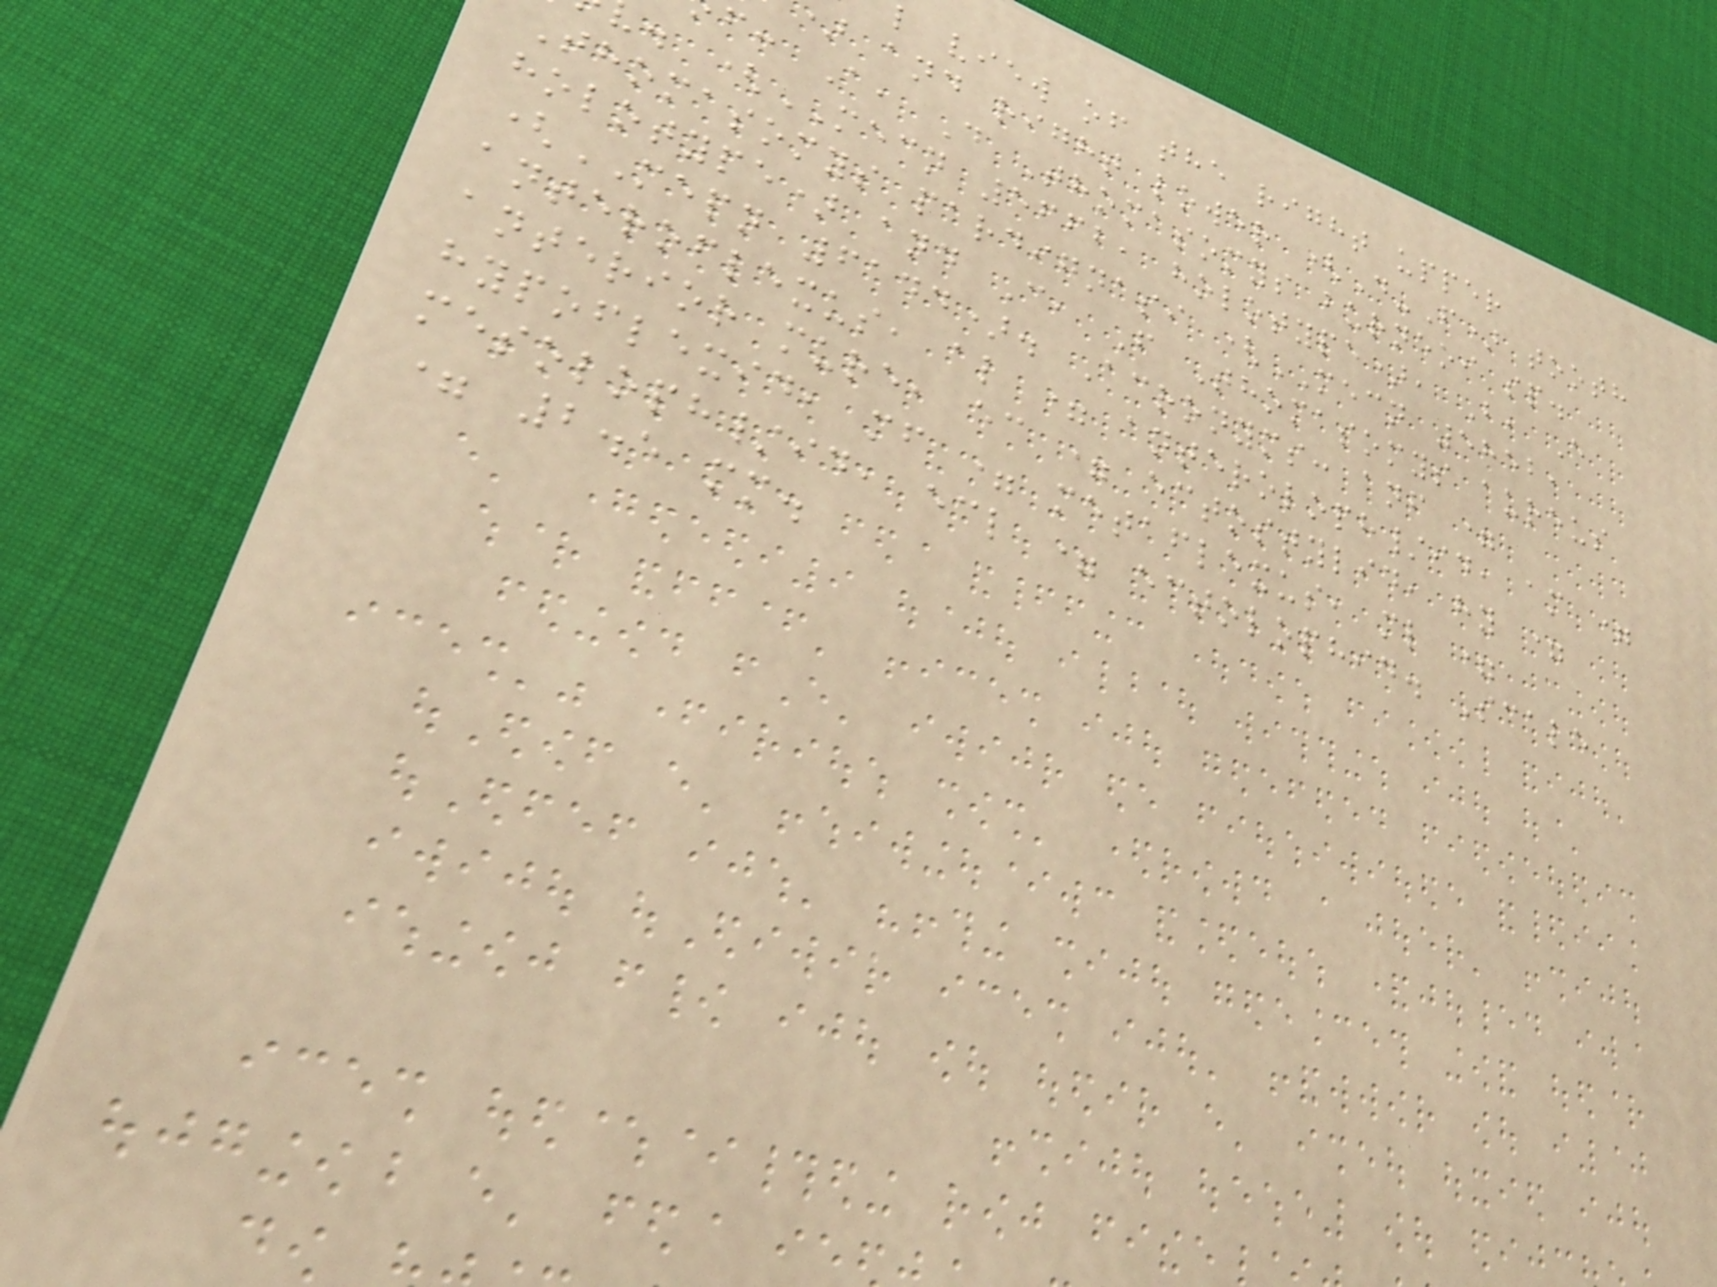l view of the right upper
and right lower (D-F) tooth
f: A, D Thomasomys burneoi sp.
. (MECN 5662, holotype), B, E
Thomasomys pardignasi (MECN 5852,
holotype) and C, F Thomasomys aureus
(MEPN 6144). Acronyms: anf =
anteroflexus, al = anteroloph/id, am =
anterior mure, ec = ectostylid, hy =
hypoflexid, mf = metaflexus, ml =
mesoloph/id, ecl = ectolophid. Scale
= 2.5 mm.
